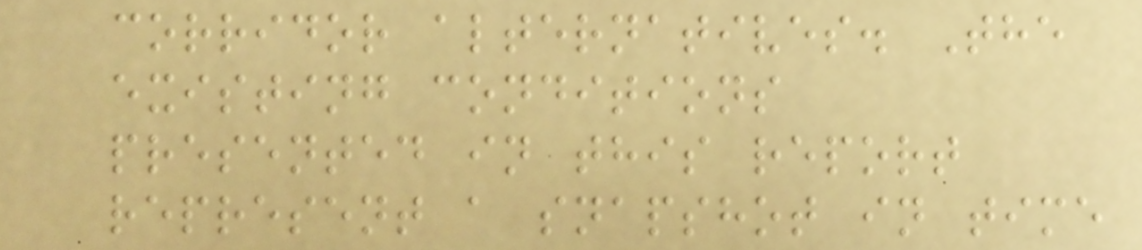corridor alternatives. The
existing conditions
presented in this report
represent a snapshot in time
